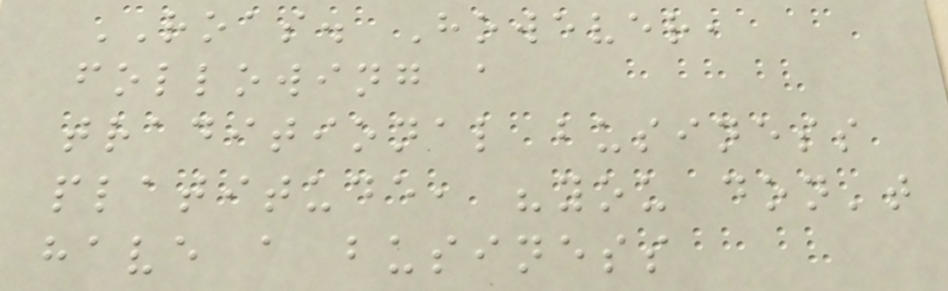ROAS. However,
following a
traditional business
platitude, "you don't
have a business
